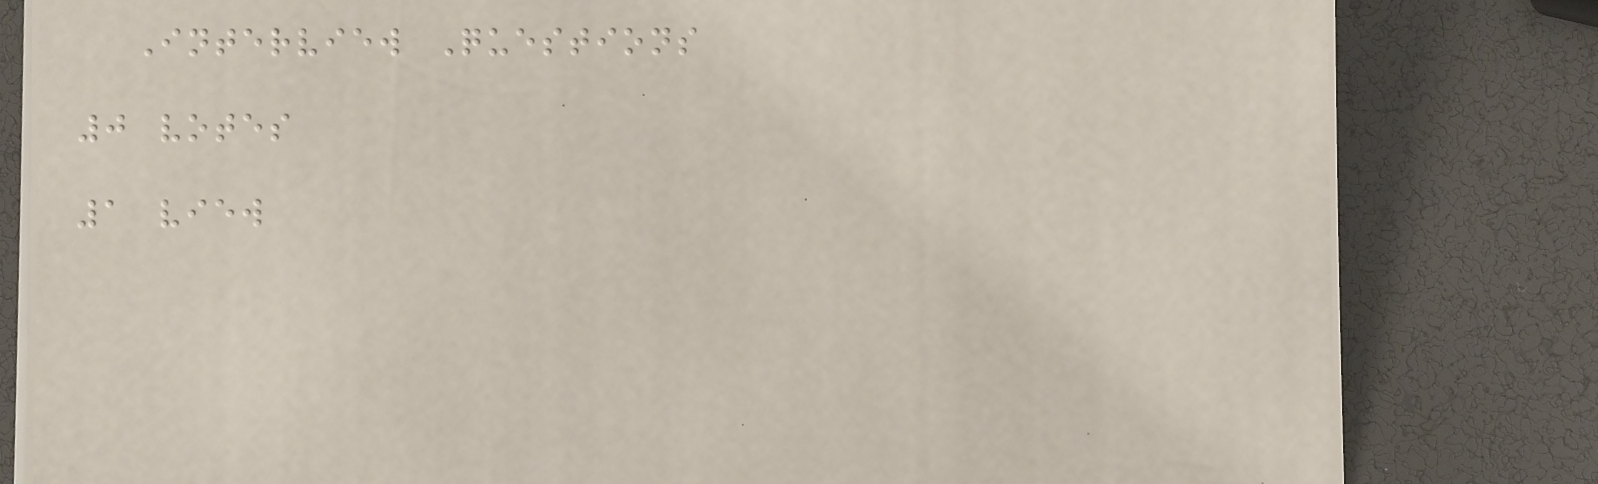Interview Questions
0 votes
1 view
